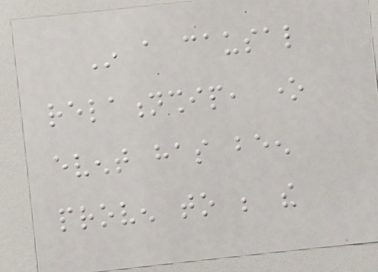In a causal
relationship, one
event has been
proven to be the
